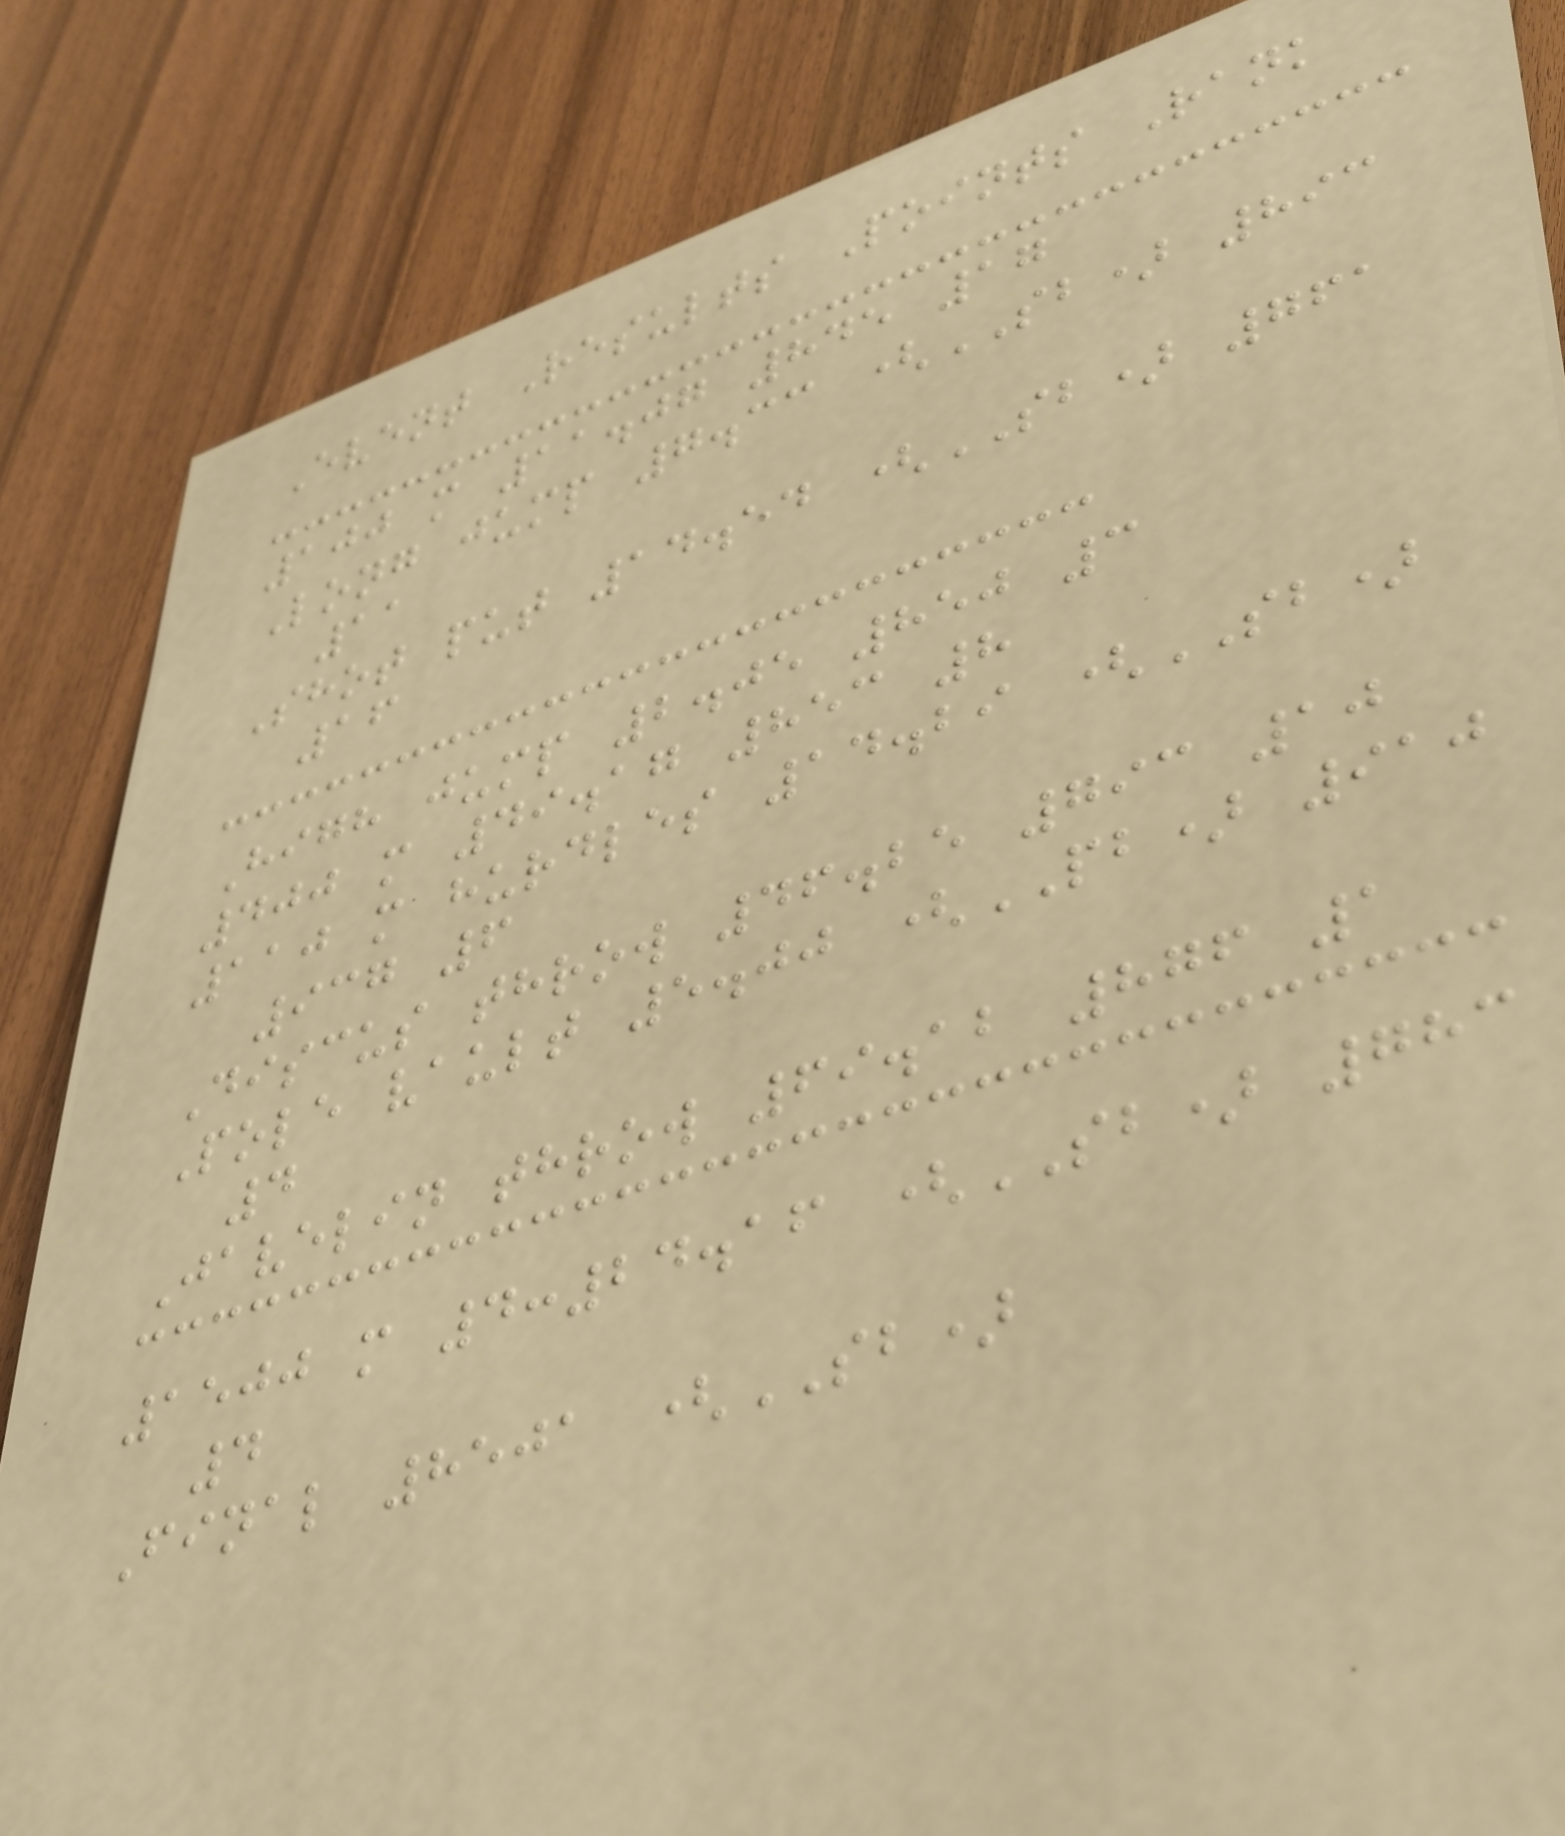Event Results Points Rank
100 m 11.07 845 17
Long jump 7.33 (SB) 893
11
Shot put 14.54 (SB) 761
16
High jump 2.05 850 3
400 m 49.17 853 8
110 m hurdles 14.29 (SB)
937 6
Discus throw 46.25 793 10
Pole vault 5.00 (PB) 910
4
Javelin throw 69.12 876 1
1500 m 4:24.16 (SB) 783
4
Final 8501 (SB)
